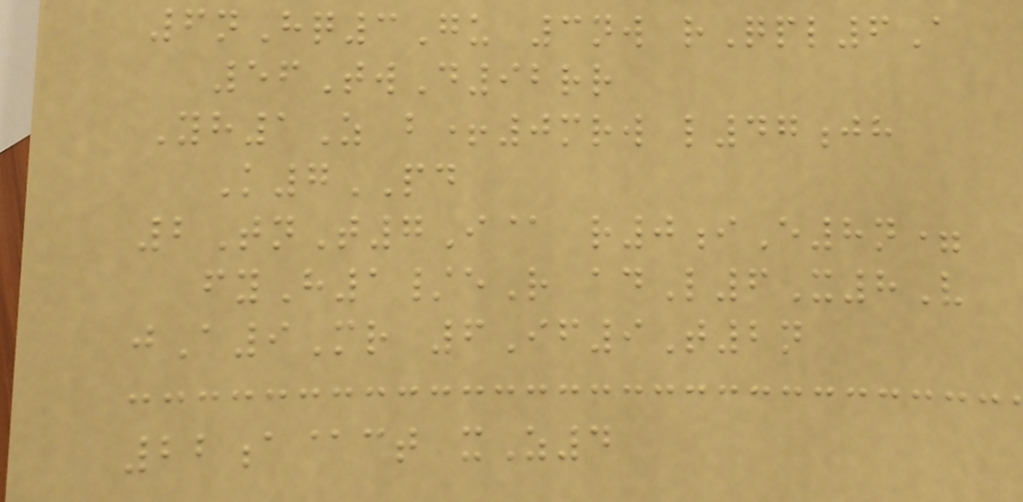6nHq3Gu 3nw rQpl6A
56TwD92rr
Yh1Z b+0mrw l47jh
K7PD
2TnT7I@ r0iE8n=
fyH1/eR adL6X8V
jA9Mr 6If9T2n
22a@ct xZ4
